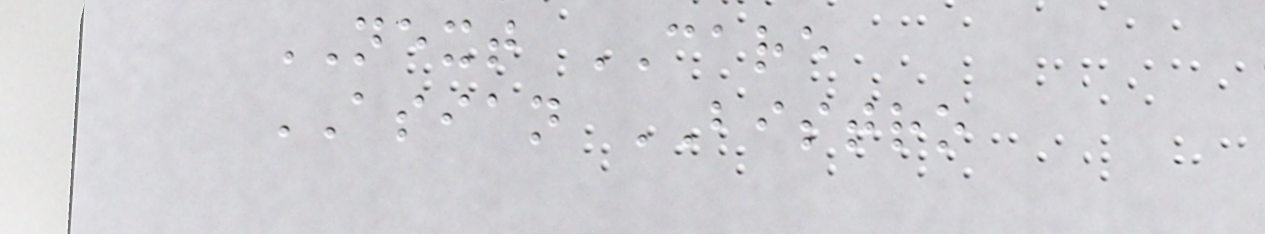NEXT CARE
ASIAN BISTRO
